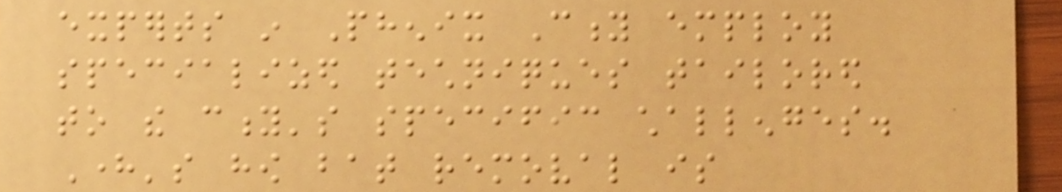experts in Phenix City employ
specialized techniques tailored
to the city's specific challenges.
Here's how bat removal is
